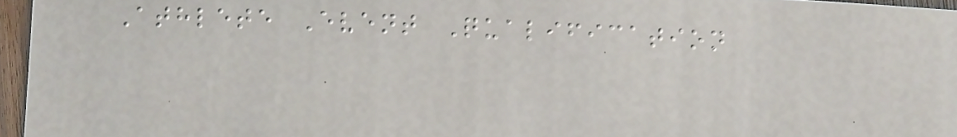Athlete Event Qualification
